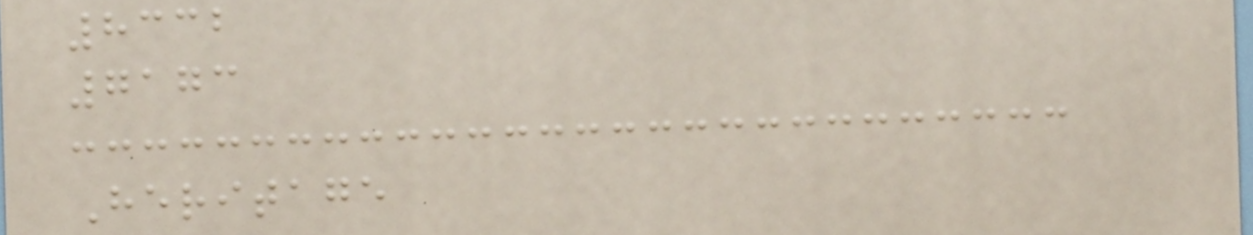8332
7173
Heritage
